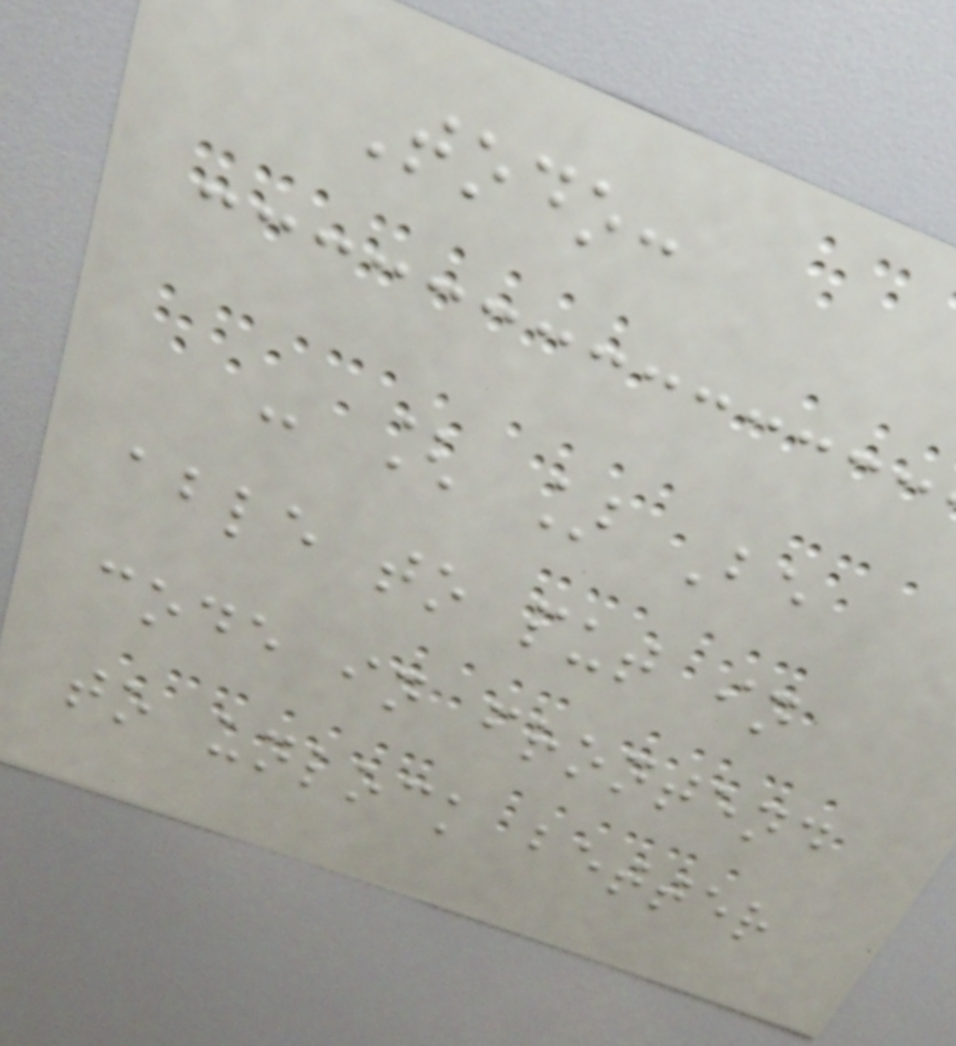Todo:
- [ ] Be
able to put in
code in frontend
to unlock better
